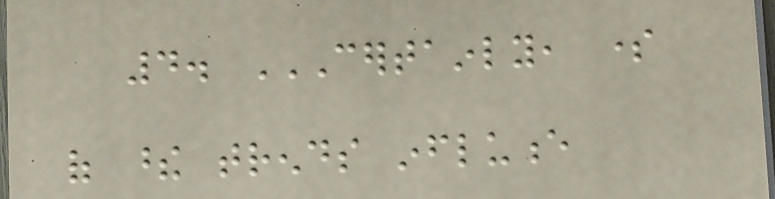4. CERTAINLY, SOME
OF THESE TRENDS INFLUENCE
